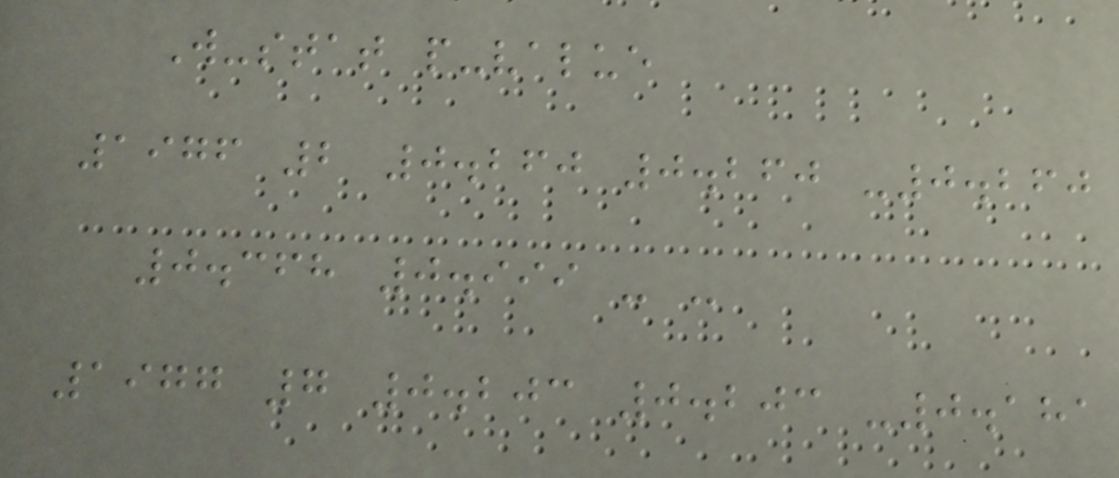W-stat p-value
1976 2 0.260 0.260 -0.260
0.368 0.999 - -
1977 7 0.203 0.203 -0.181
